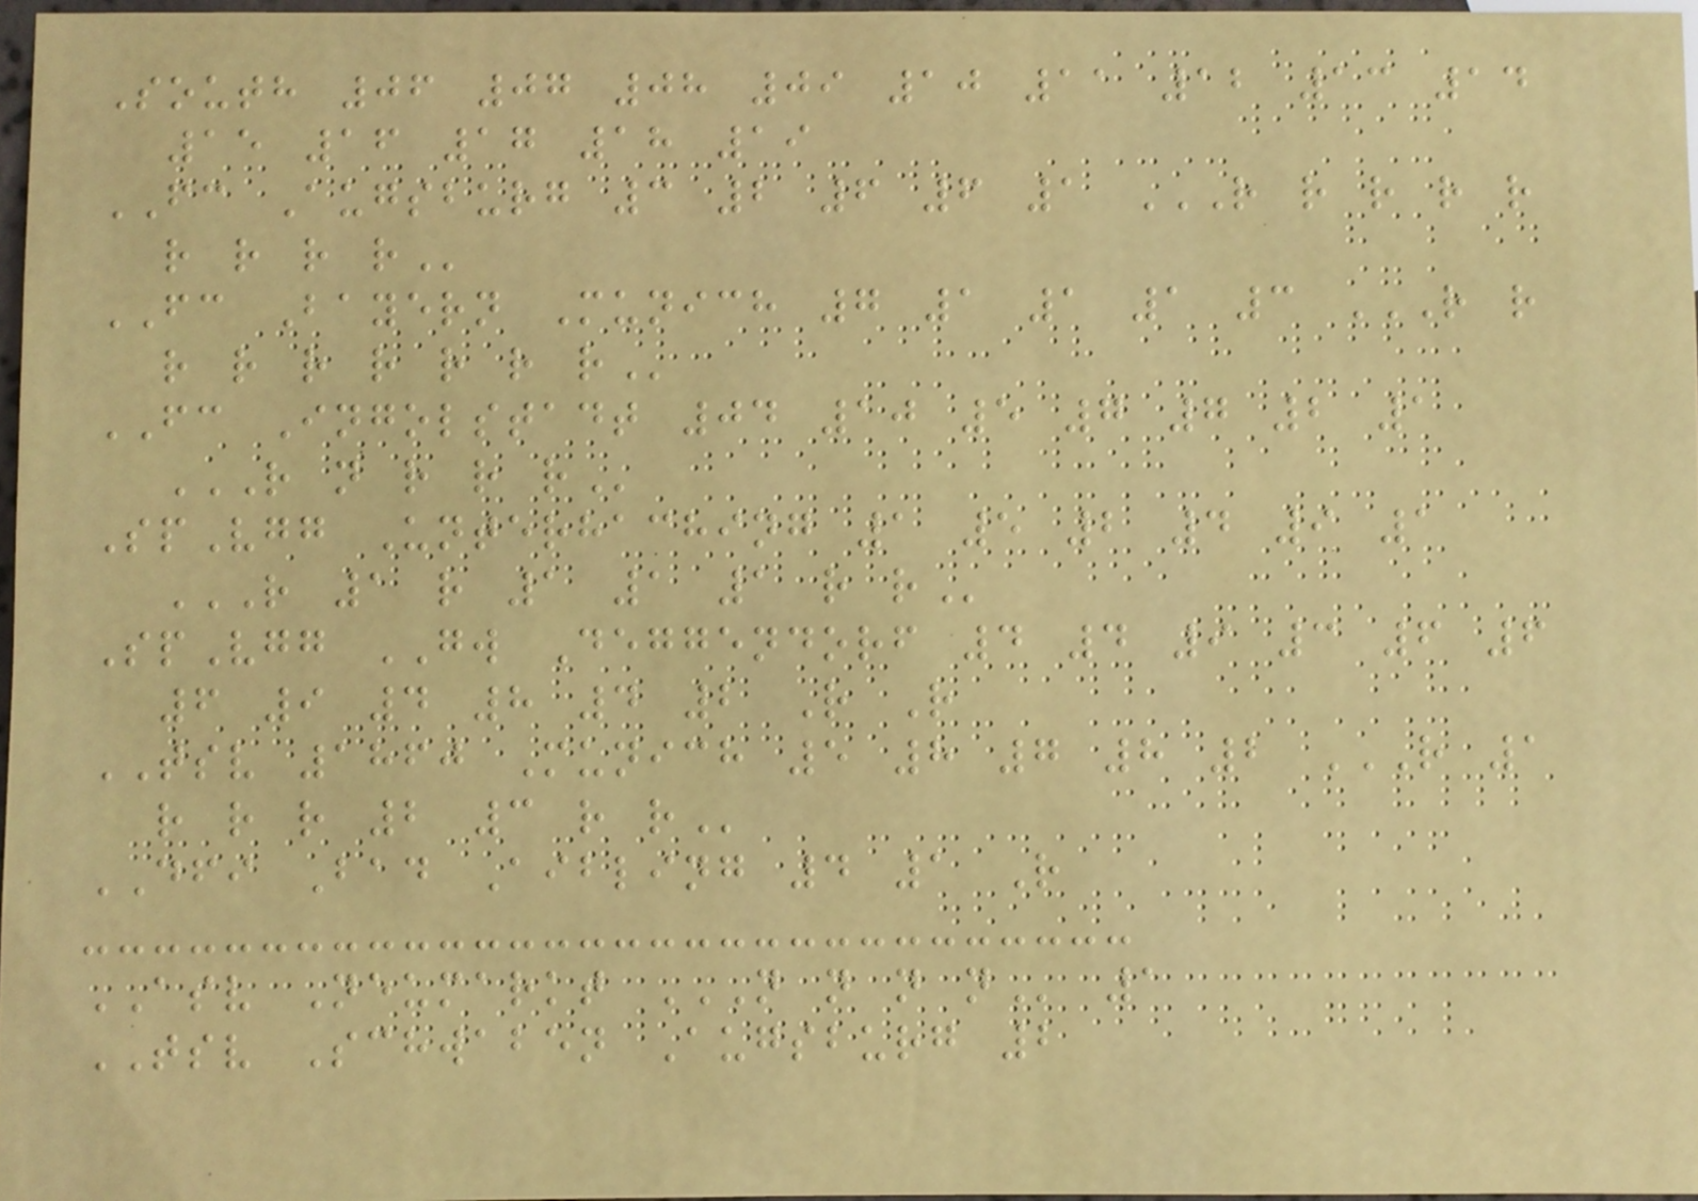South 06 07 08 09 10 11 12 13 14
15 16 17 18 19
FC Augsburg 3 2 6 6 1 R R R R R
R R R R
FC Bayern Munich 7 1 1 1 3 R R
R R R R R R R
FC Ingolstadt 04 10 5 7 7 2 1
R N R R R
SpVgg Unterhaching 1 5 2 4 9 1
R 1 R 1 1 1 R R
SpVgg GW Deggendorf 4 4 9 3 6 6
6 9 4 8 4 2 R R
TSV 1860 Munich 5 8 7 8 2 R 1
R R R 2 3 R R
DFI Bad Aibling 4 1 R
ASV Neumarkt N N N N 1
TSV Schwaben Augsburg 2
